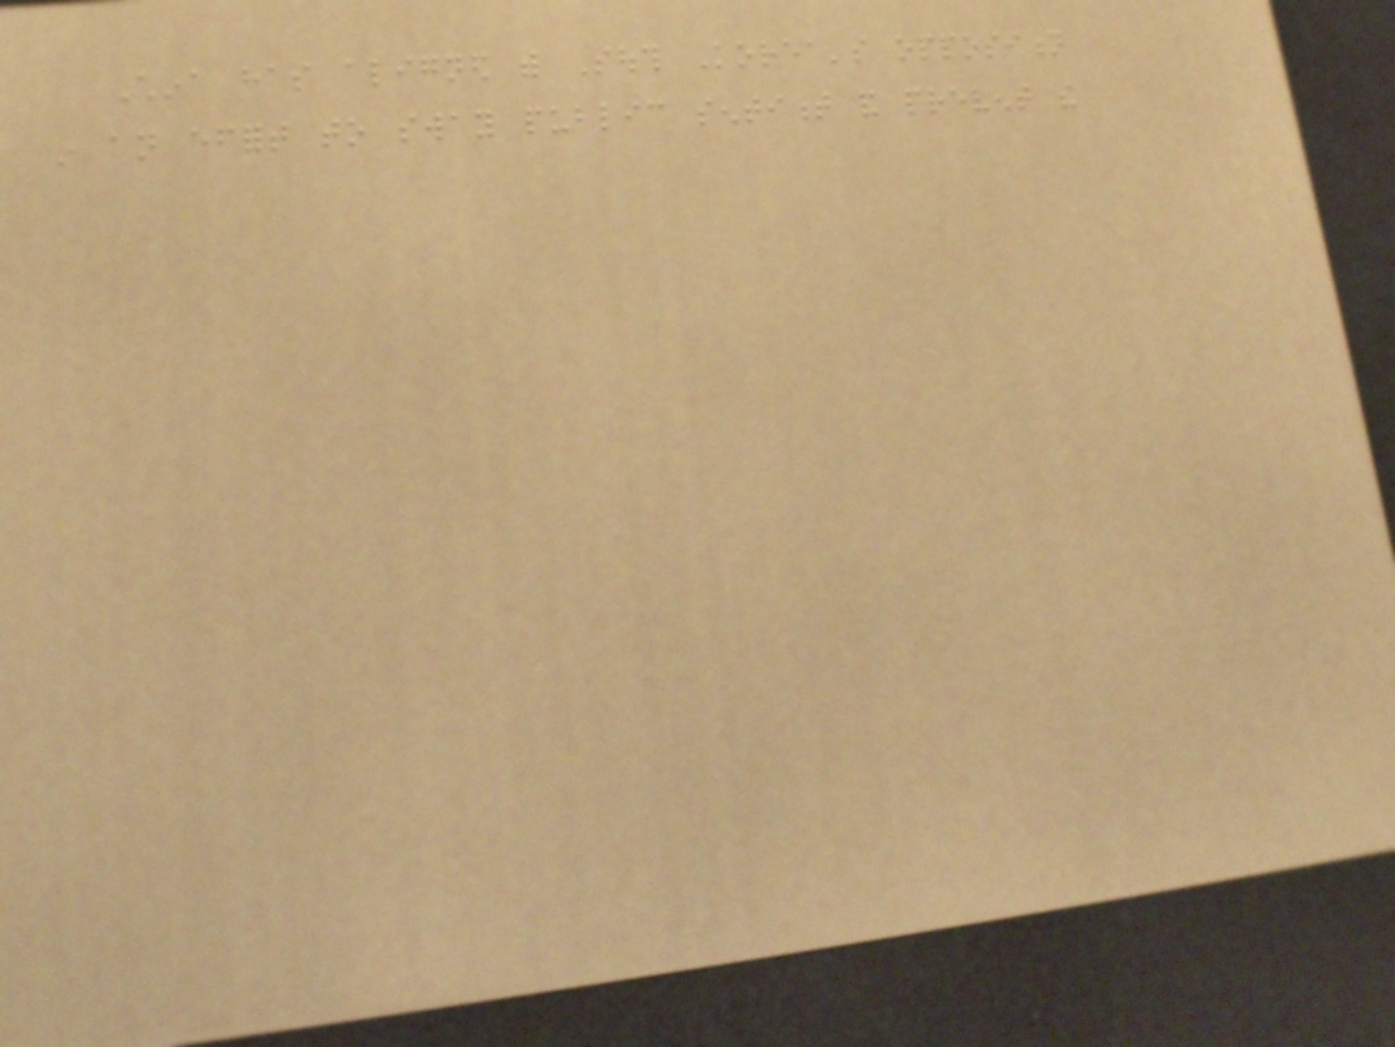China has aligned with South Korea's opposition
in an effort to sway public sentiment and prevent the
